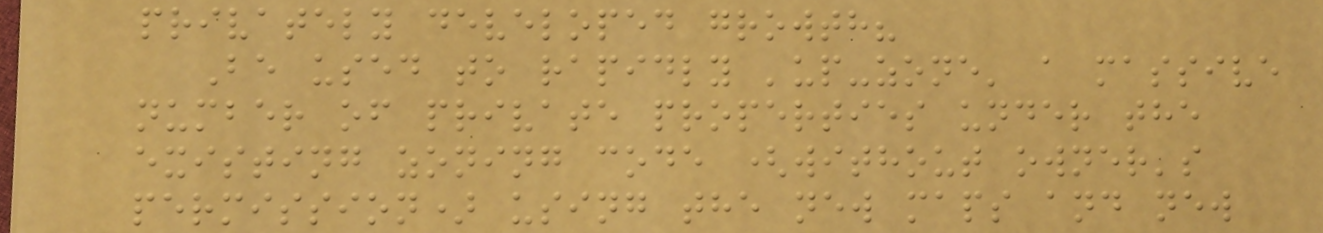privately developed growth?
Be used to rapidly 'up-zone' a massive
number of private properties under the
existing zoning code (without owner's
permission) using the new maps and new
